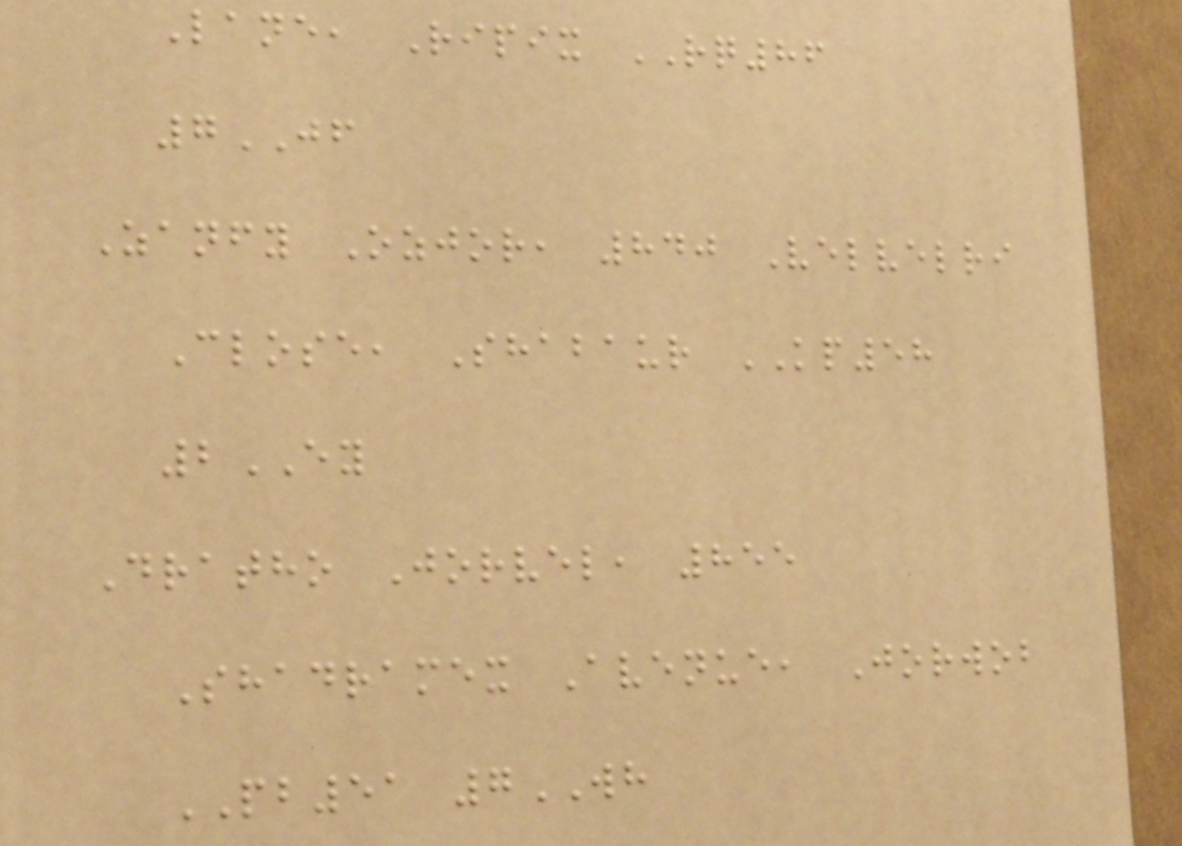Lane, Ripix RQ86
7JF
Zanfy Ozjor, 840 Velvelri
Close, Shabaur KP58
2EY
Dratho Jorvel, 855
Shadramex Avenue, Jorwob
PB51 7WH
